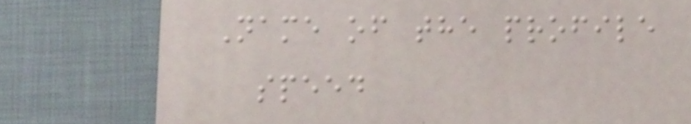Name of the profile
speed
